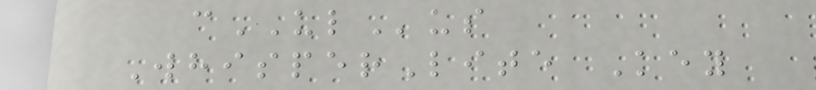cULus
WhisperLite Key
